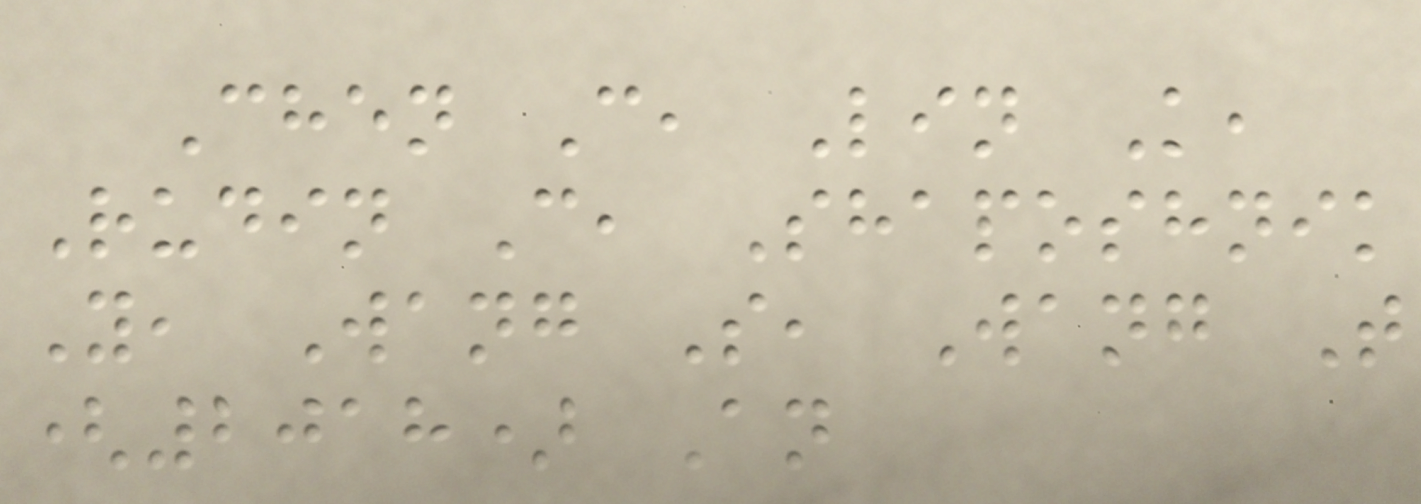Chen C, Lin K,
Rudin C, Shaposhnik
Y, Wang S, Wang T
(2018) An
